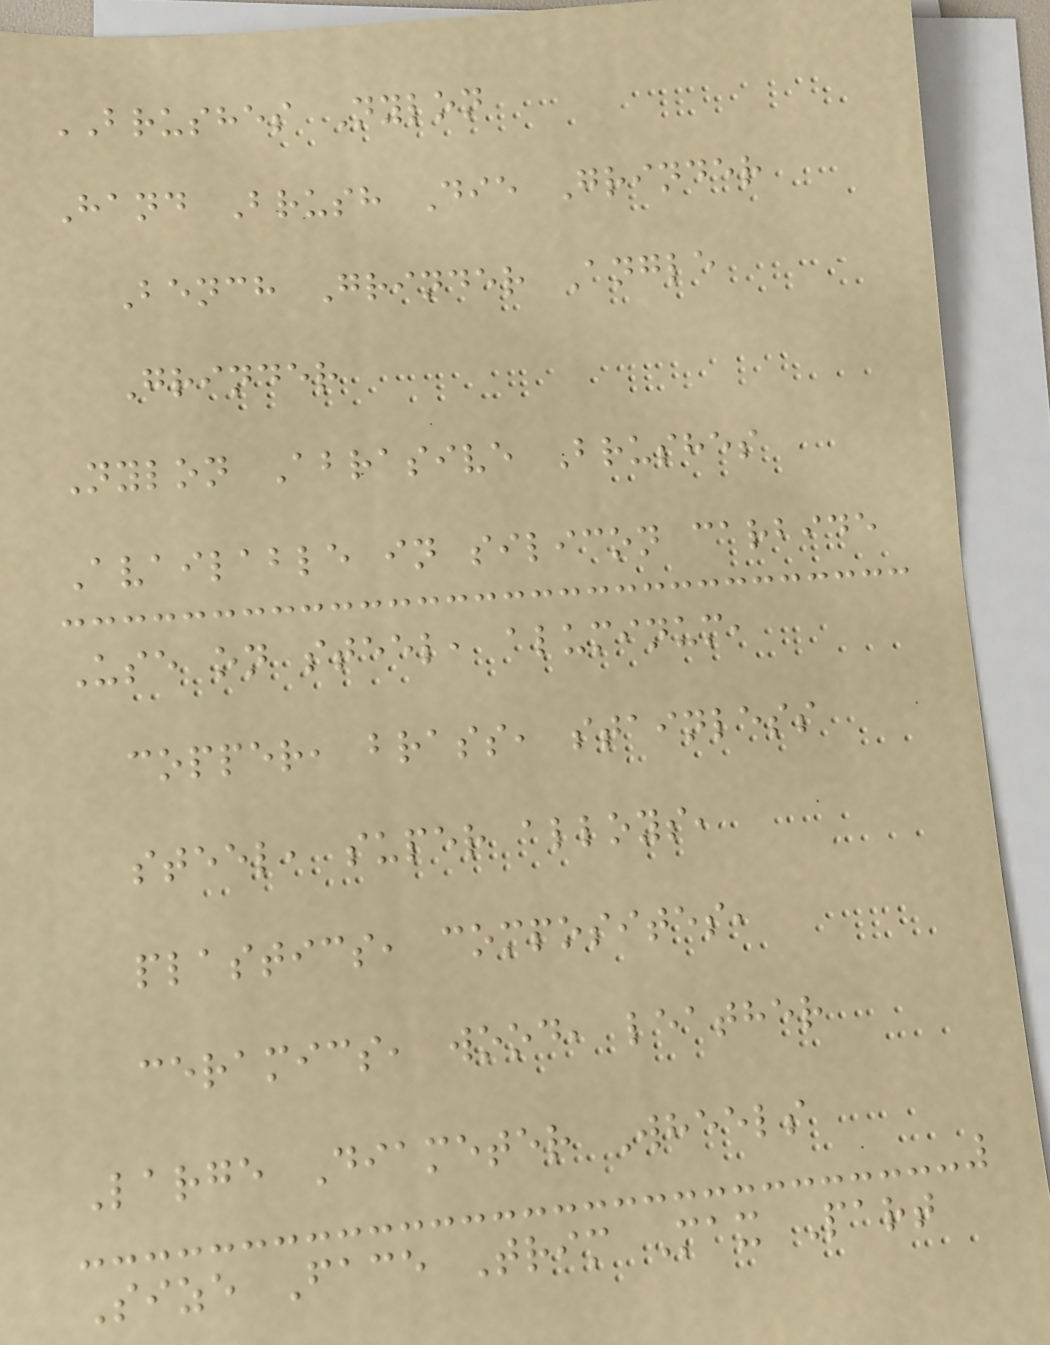BRUSHES Nylon
Hand Brush Die Grinder
Bench Grinder Angle
Grinder
Nylon Abrasive Brushes
Available in silicon carbide
Use on steel, aluminum,
copper, brass, stainless
steel, super alloys,
plastics, composites,
ceramics, wood, leather
Large Diameter Wheels
Size Face Trim Max Part
